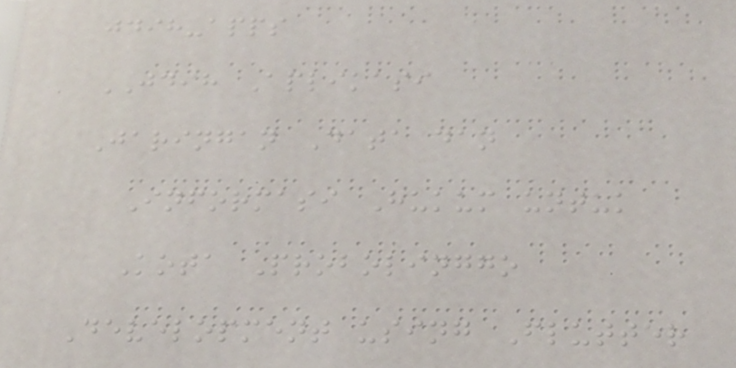jdih-apps
JDIH Aplikasi
Jaringan Data dan
Informasi Hukum untuk
Kota Probolinggo
Development using Flutter
